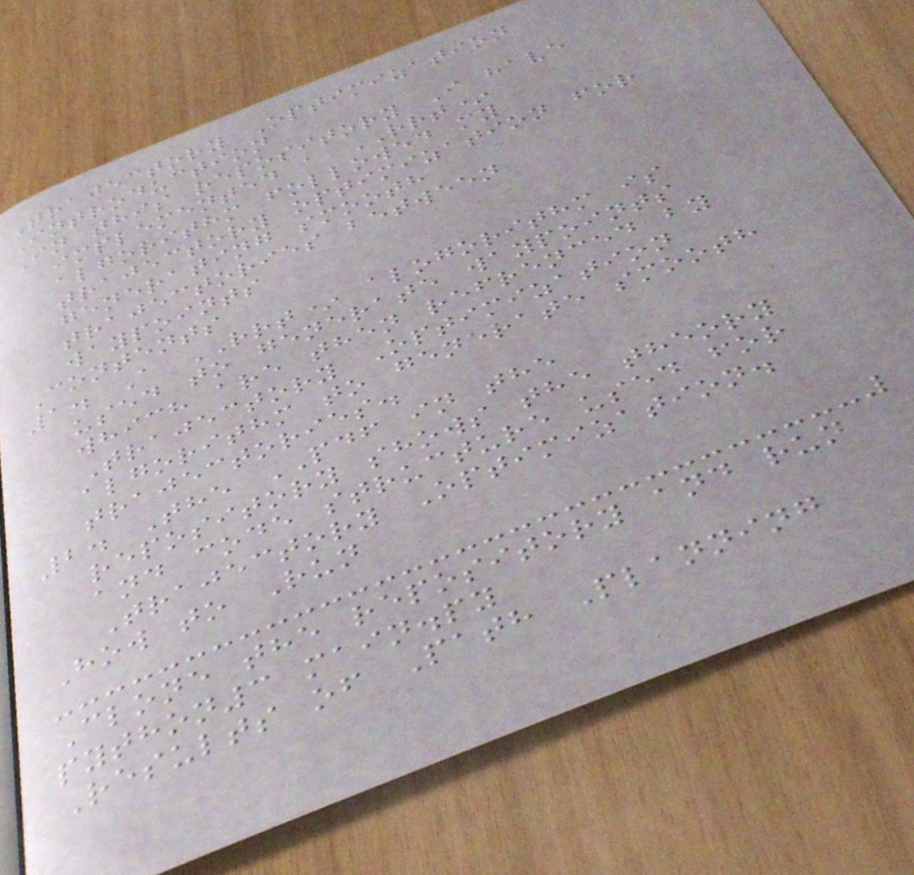Trajectory Optimization
Introduction
In this repository I have
implemented a RRT*
algorithm followed my
trajectory optimization for
generating smooth
trajectories between
waypoints
Contents
1. A RRT* alogorithm is
used to generate waypoints
which are then refrenced by
Trajectory Optimization
algorithm to generate smooth
trajectories.
2. The PDF in the
repository shows the theory
and code structure used for
Trajectory Optimization.
How to Run
Clone the repository and run
python3 main.py
Results of Path Planning
